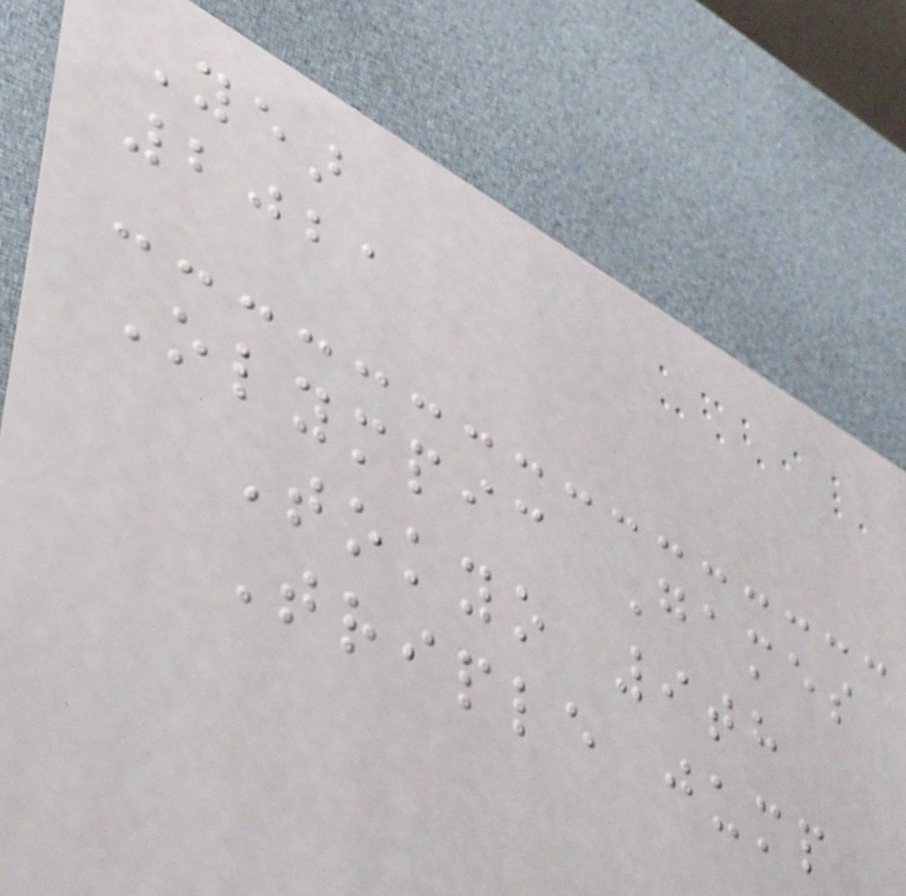Year
2021
Olympic Games
Tokyo 9th
Triple jump
